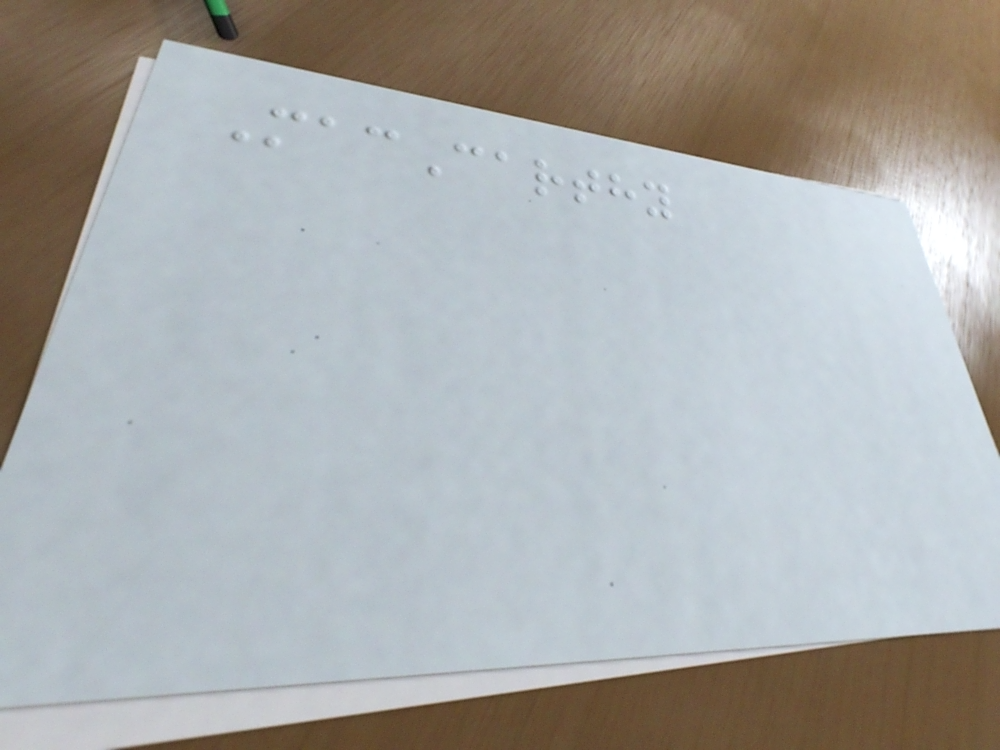MacCarthy
